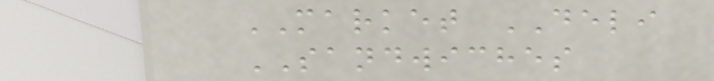MARKET DELI
SANDWICHES
